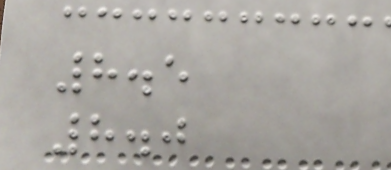8.5
8.0
